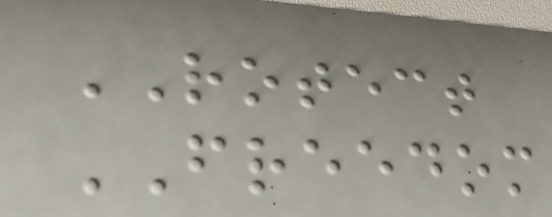ROTECT
FREEDOM
